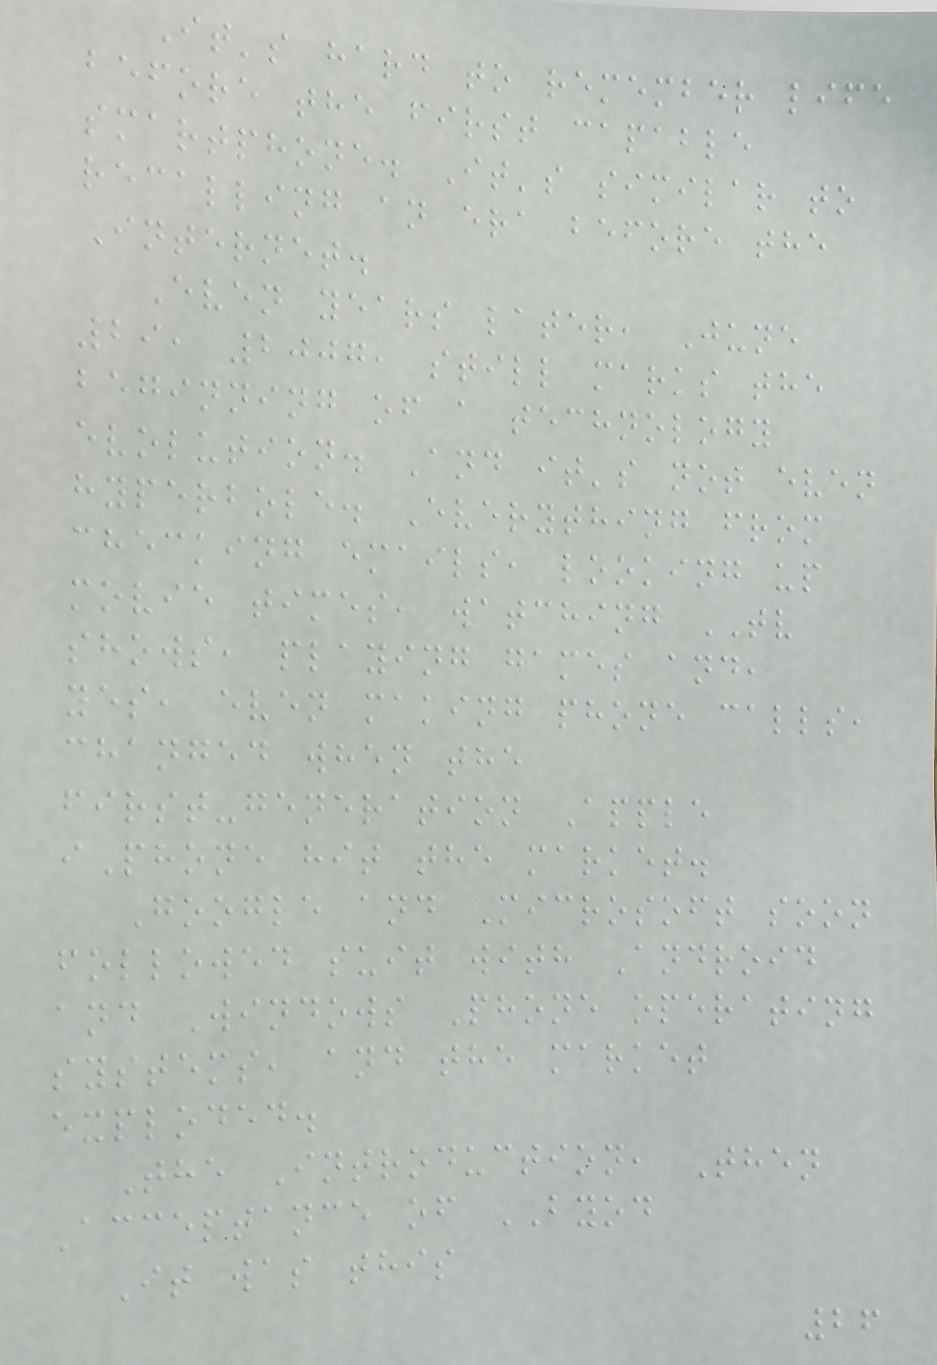It's hard to remember life
before the first capable
smartphone. It's similar to
recalling an era before the
Internet.
Even years later, June
29, 2007, still marks the
beginning of a technology
evolution. And it's not even
hyperbole. Everything from
checking emails, looking up
movie times, watching TV
shows, playing games and,
yes, even making phone calls,
changed when the
first-generation Apple
iPhone hit the market.
Google and Microsoft soon
followed suit with Android
and Windows Phone operating
systems, and the market
exploded.
The Introduction, Then
Acceptance of BYOD
It was this
26
